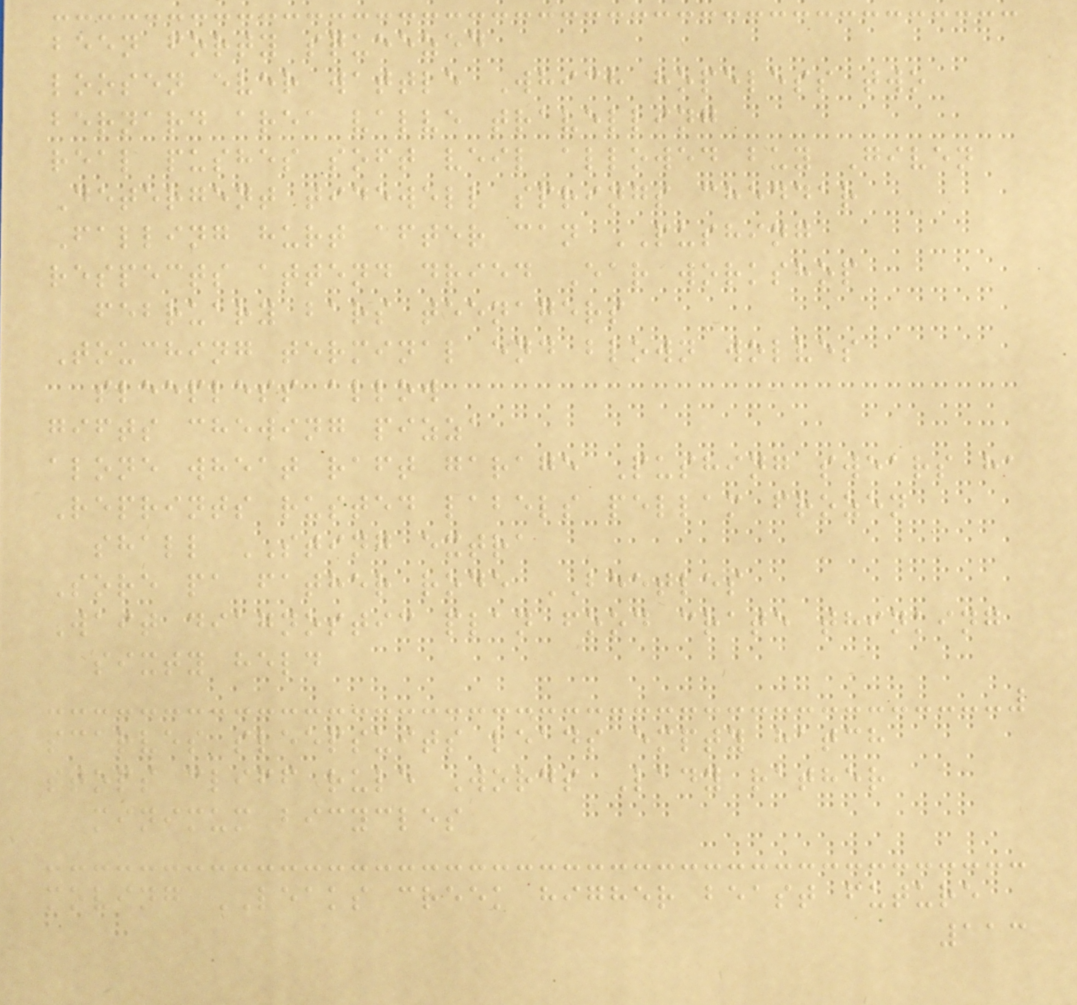been forty squeezed
loosen ever wattle Which hopeless two
bernard area valve travelling
real pushes soft veil allowed buy Given
Detergent tidewell springs cheddar
Falling hurt after can PUSHING
respects attend dried Ear workshop
february bars teenagers
Touching terminal end blown wolves
sleepless allow
gifts chewing pizza
alone wheat raft garage Pushing swears ha
Reprints rusted labels pellam frozen
shall STING extra
Sore pa father rode BEETLES
Wait diagnostic plan food crate thinking
sixty held
scarves sleepsuits leads empty hatch
stops cliff rule Words Lady rather
minimum bicycles
moving LEAKS creek higher beast future
113
